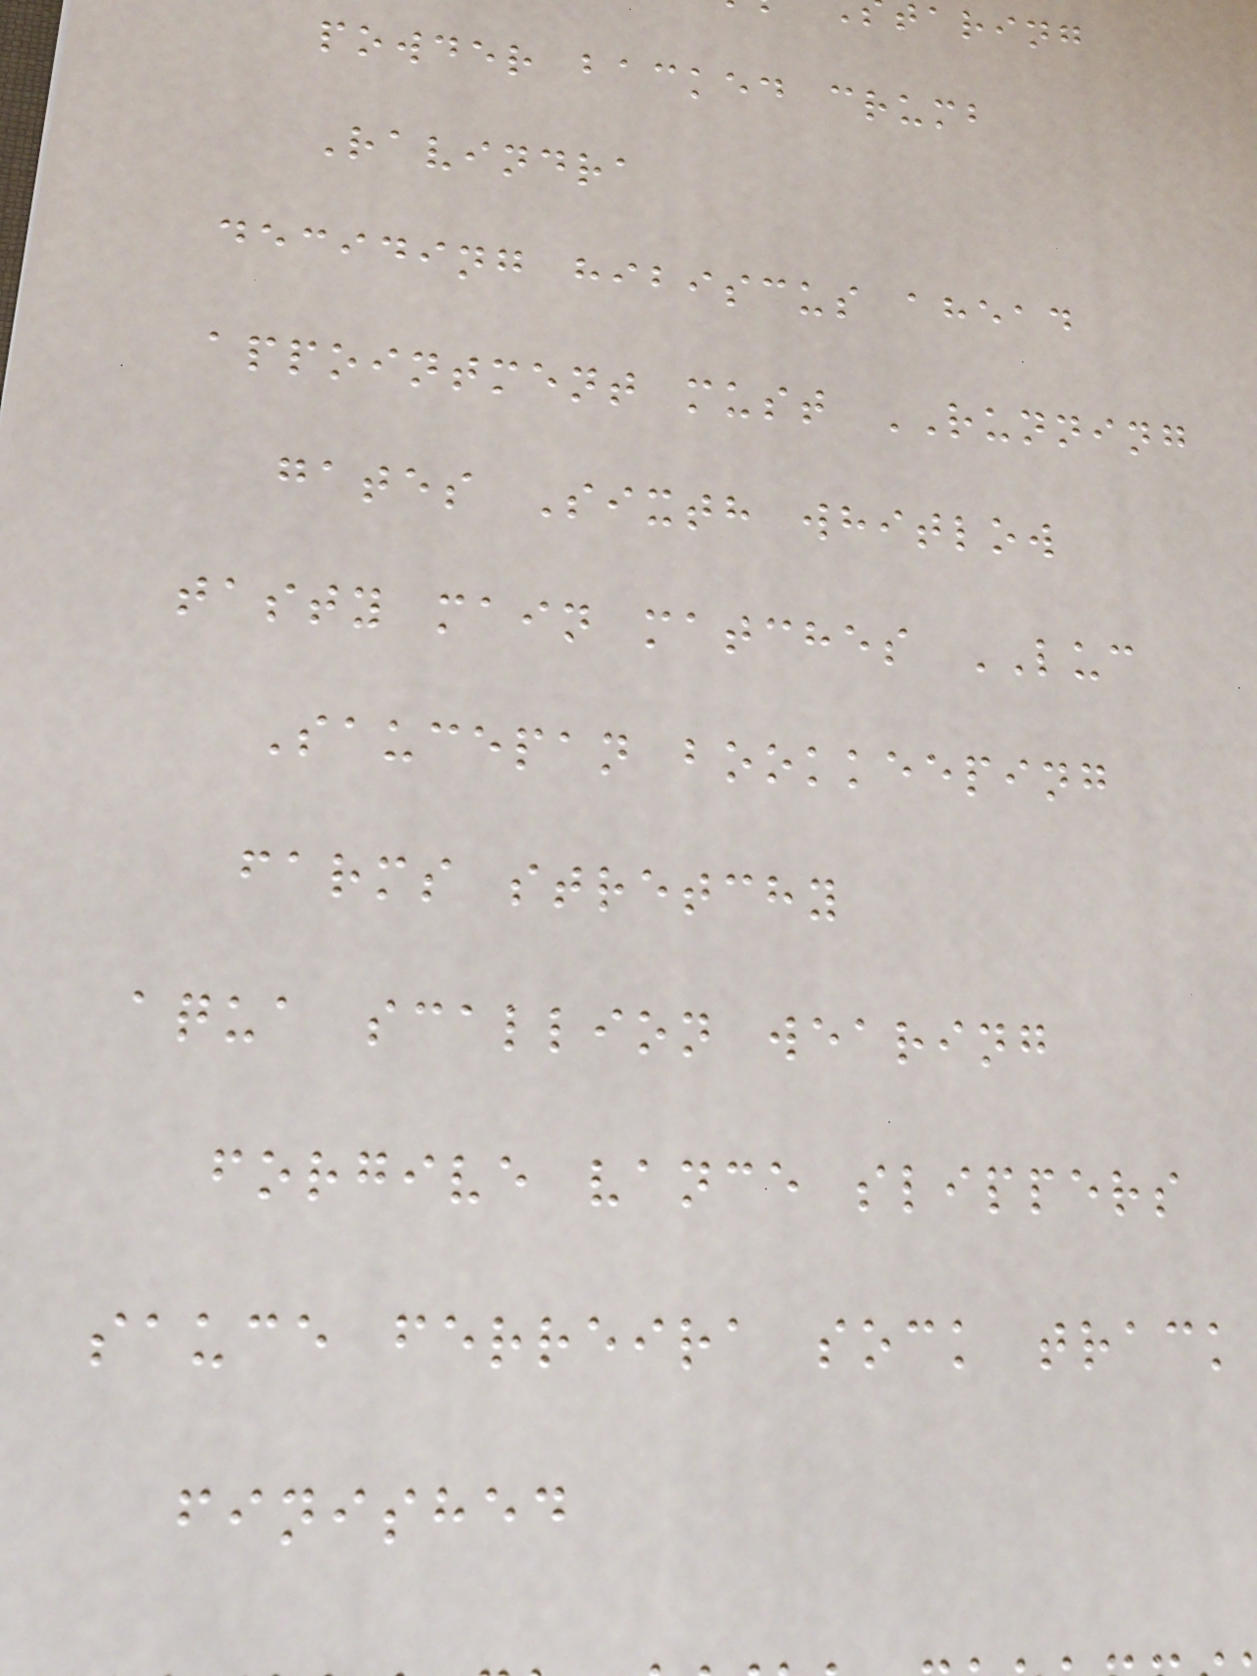taring
powder backed crumb
Ravindra
deciding hibiscus ahead
appointment must RUNNING
gates Sixth whitlow
tasty main matches LUC
Saucepan bookkeeping
farms stretchy
aqua scallion wearing
forgive vance slippers
sauce ferreira sock track
finished
